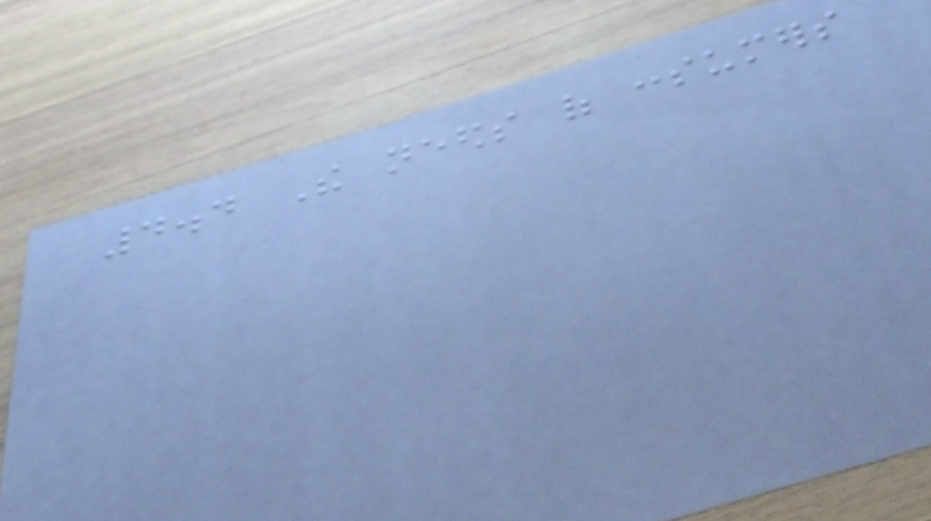4.4 The needs of consumers
